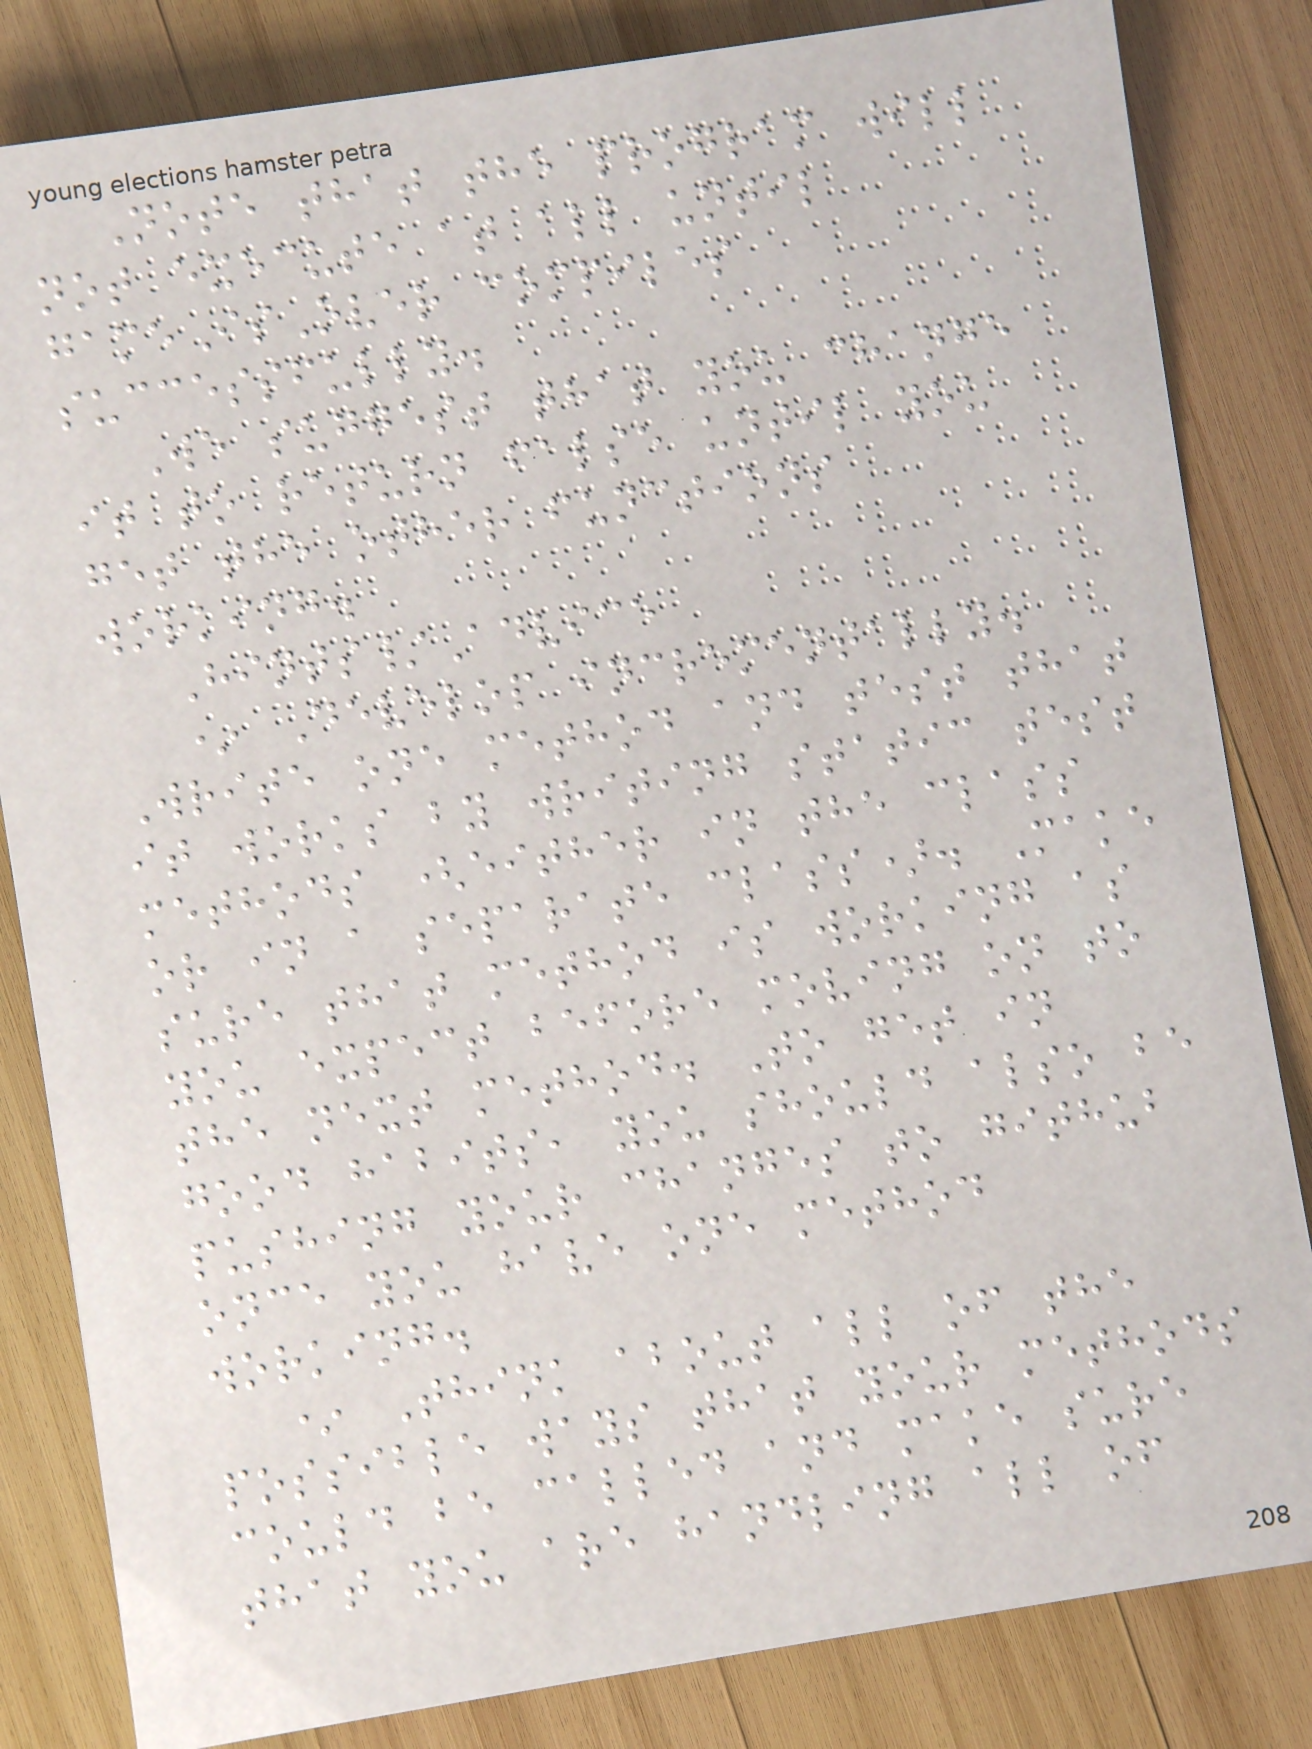Note that the program will
not execute at all until
gameIsOver compiles
successfully.
We suggest that you change
it to return false until you
get the other functions
working.
Hints/Advice
* Develop incrementally.
Write one method and test that
it works by writing static test
methods (either in the class
or in a separate class). Make
sure that method is working as
you expect before moving on to
the next method. To get in
good habits, you should also be
pushing your changes to github
once you have one method
working.
* Think about all of the
possible ways that your methods
could be called and make sure
that you are handling all of
